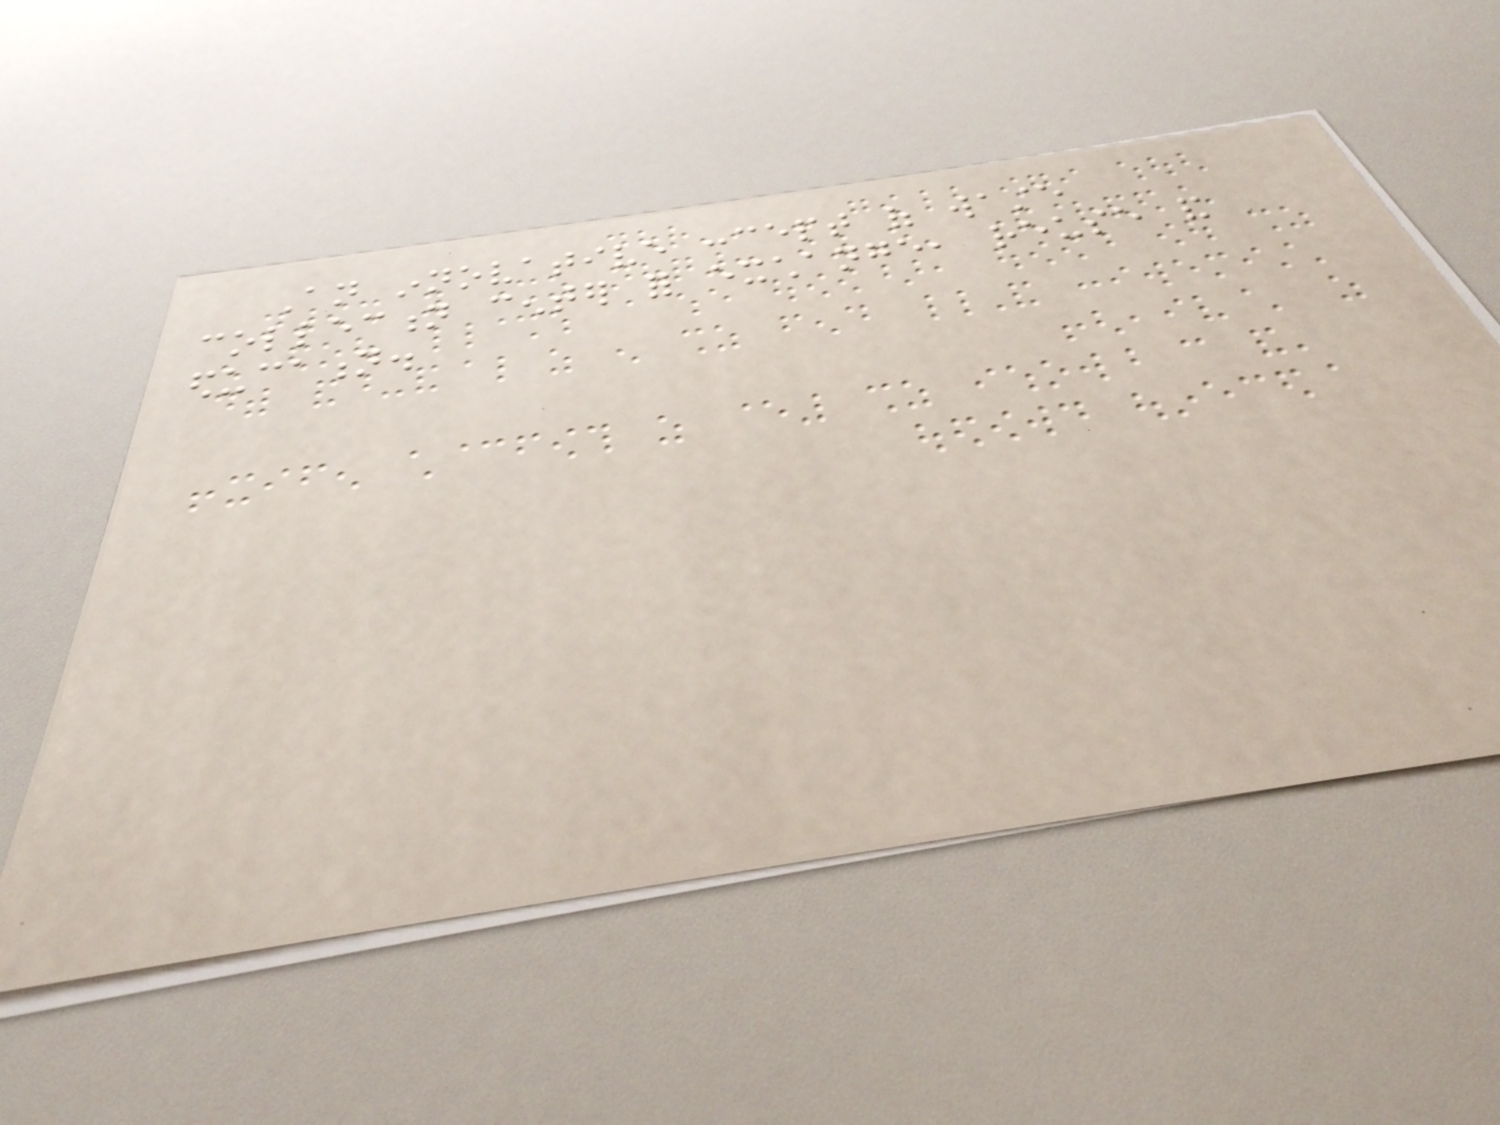An innovative concept of waste
collection center for exchange, reuse and
education.
